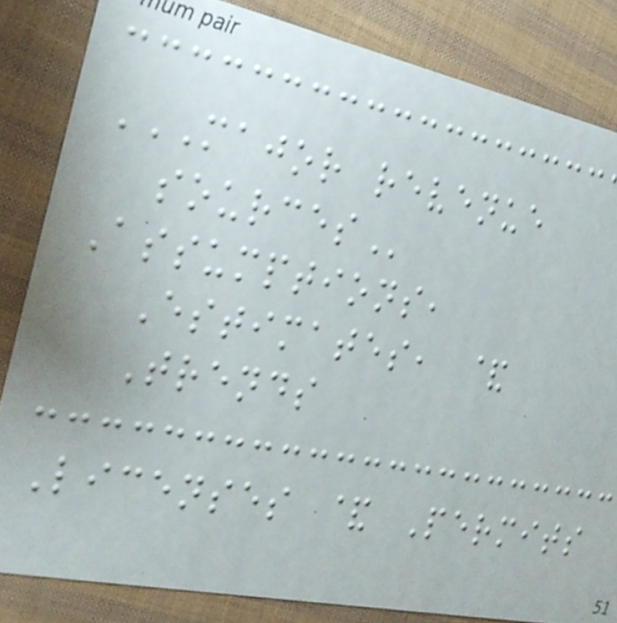MAJOR REVENUE
SOURCES
Assumptions,
Estimates, &
Trends
Licenses & Permits
